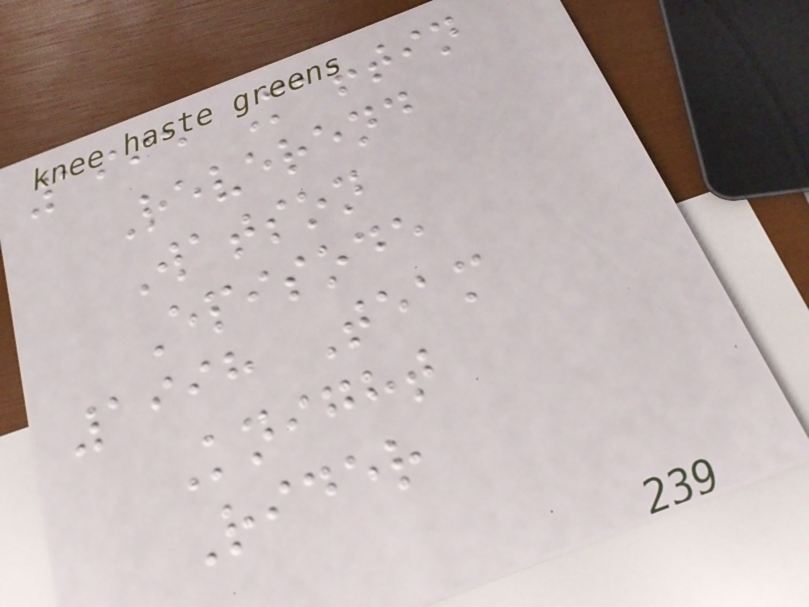1995 Martin
Reverend
Watson
Episode
1998 Team
Knight
Rider
